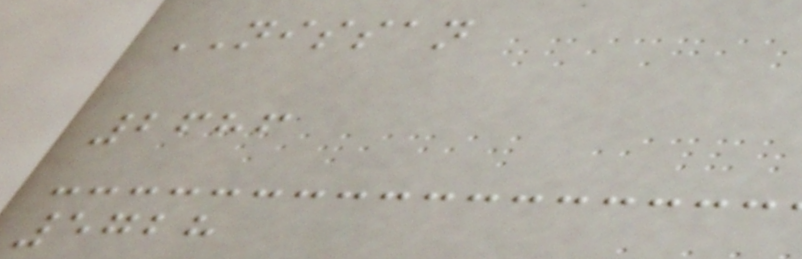NISSAN
2686
5728
